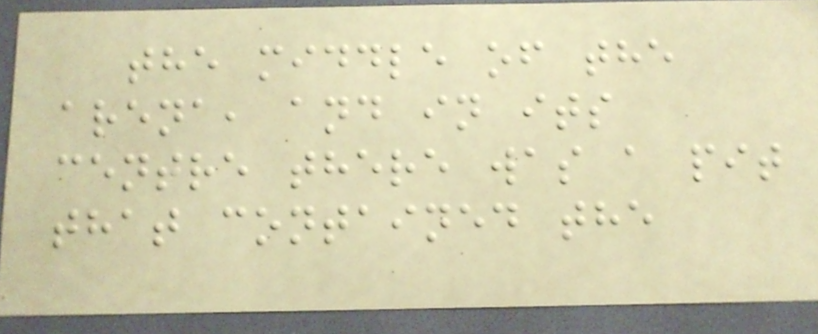the middle of the
arena, and in its
centre there was a pit
that contained the
